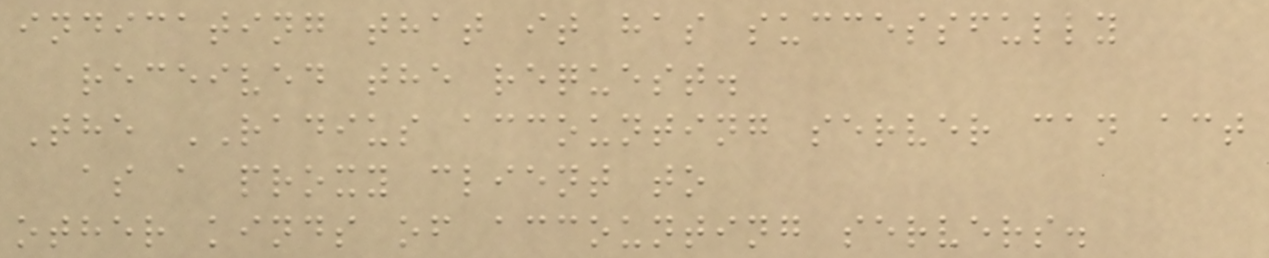indicating that it has successfully
received the request.
The RADIUS accounting server can act
as a proxy client to
other kinds of accounting servers.
